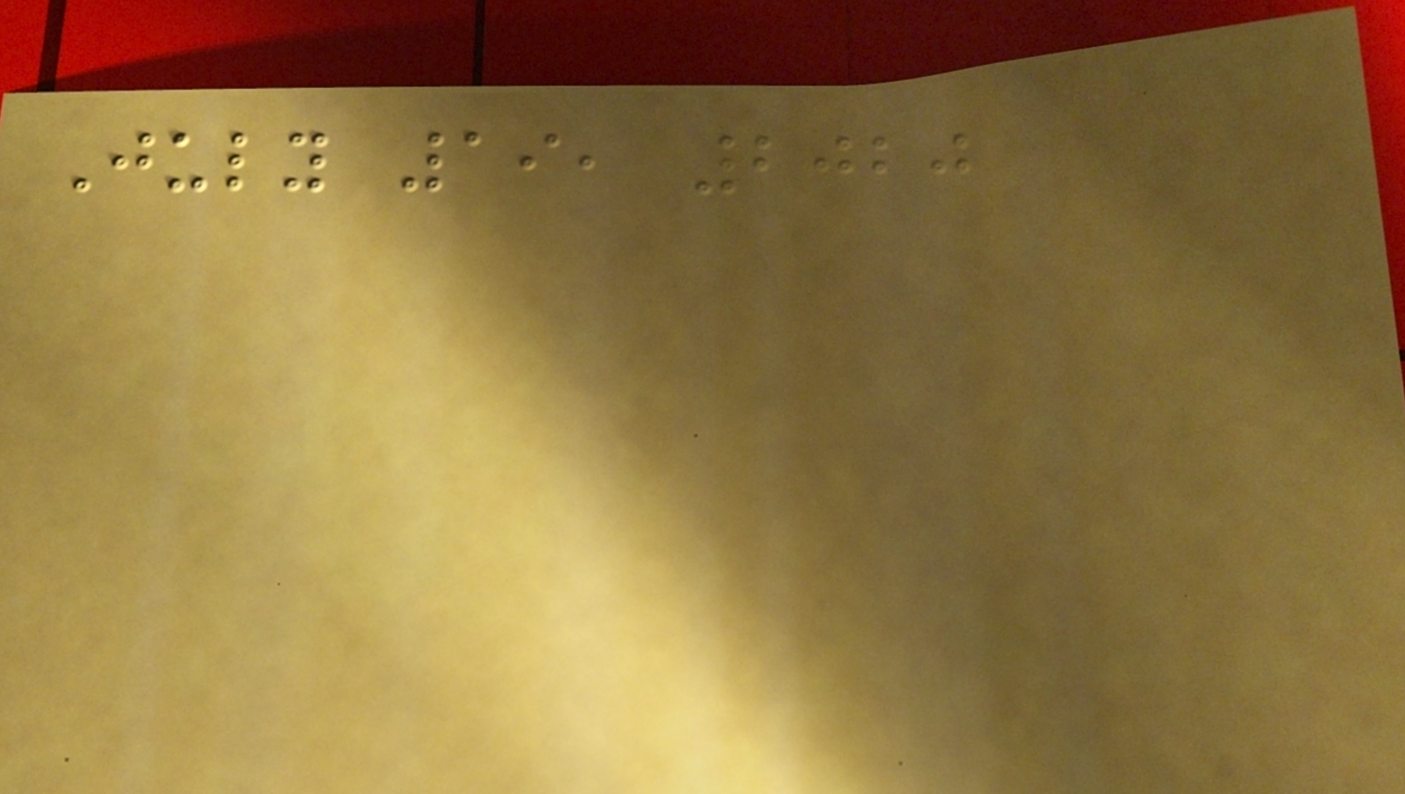July 19, 2020
